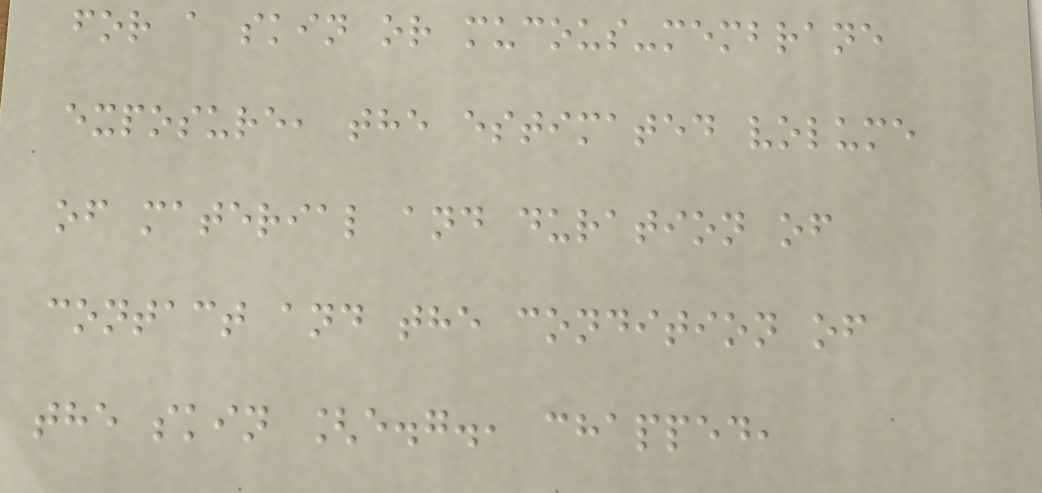for a skin or mucous-membrane
exposure, the estimated volume
of material and duration of
contact and the condition of
the skin [e.g., chapped,
